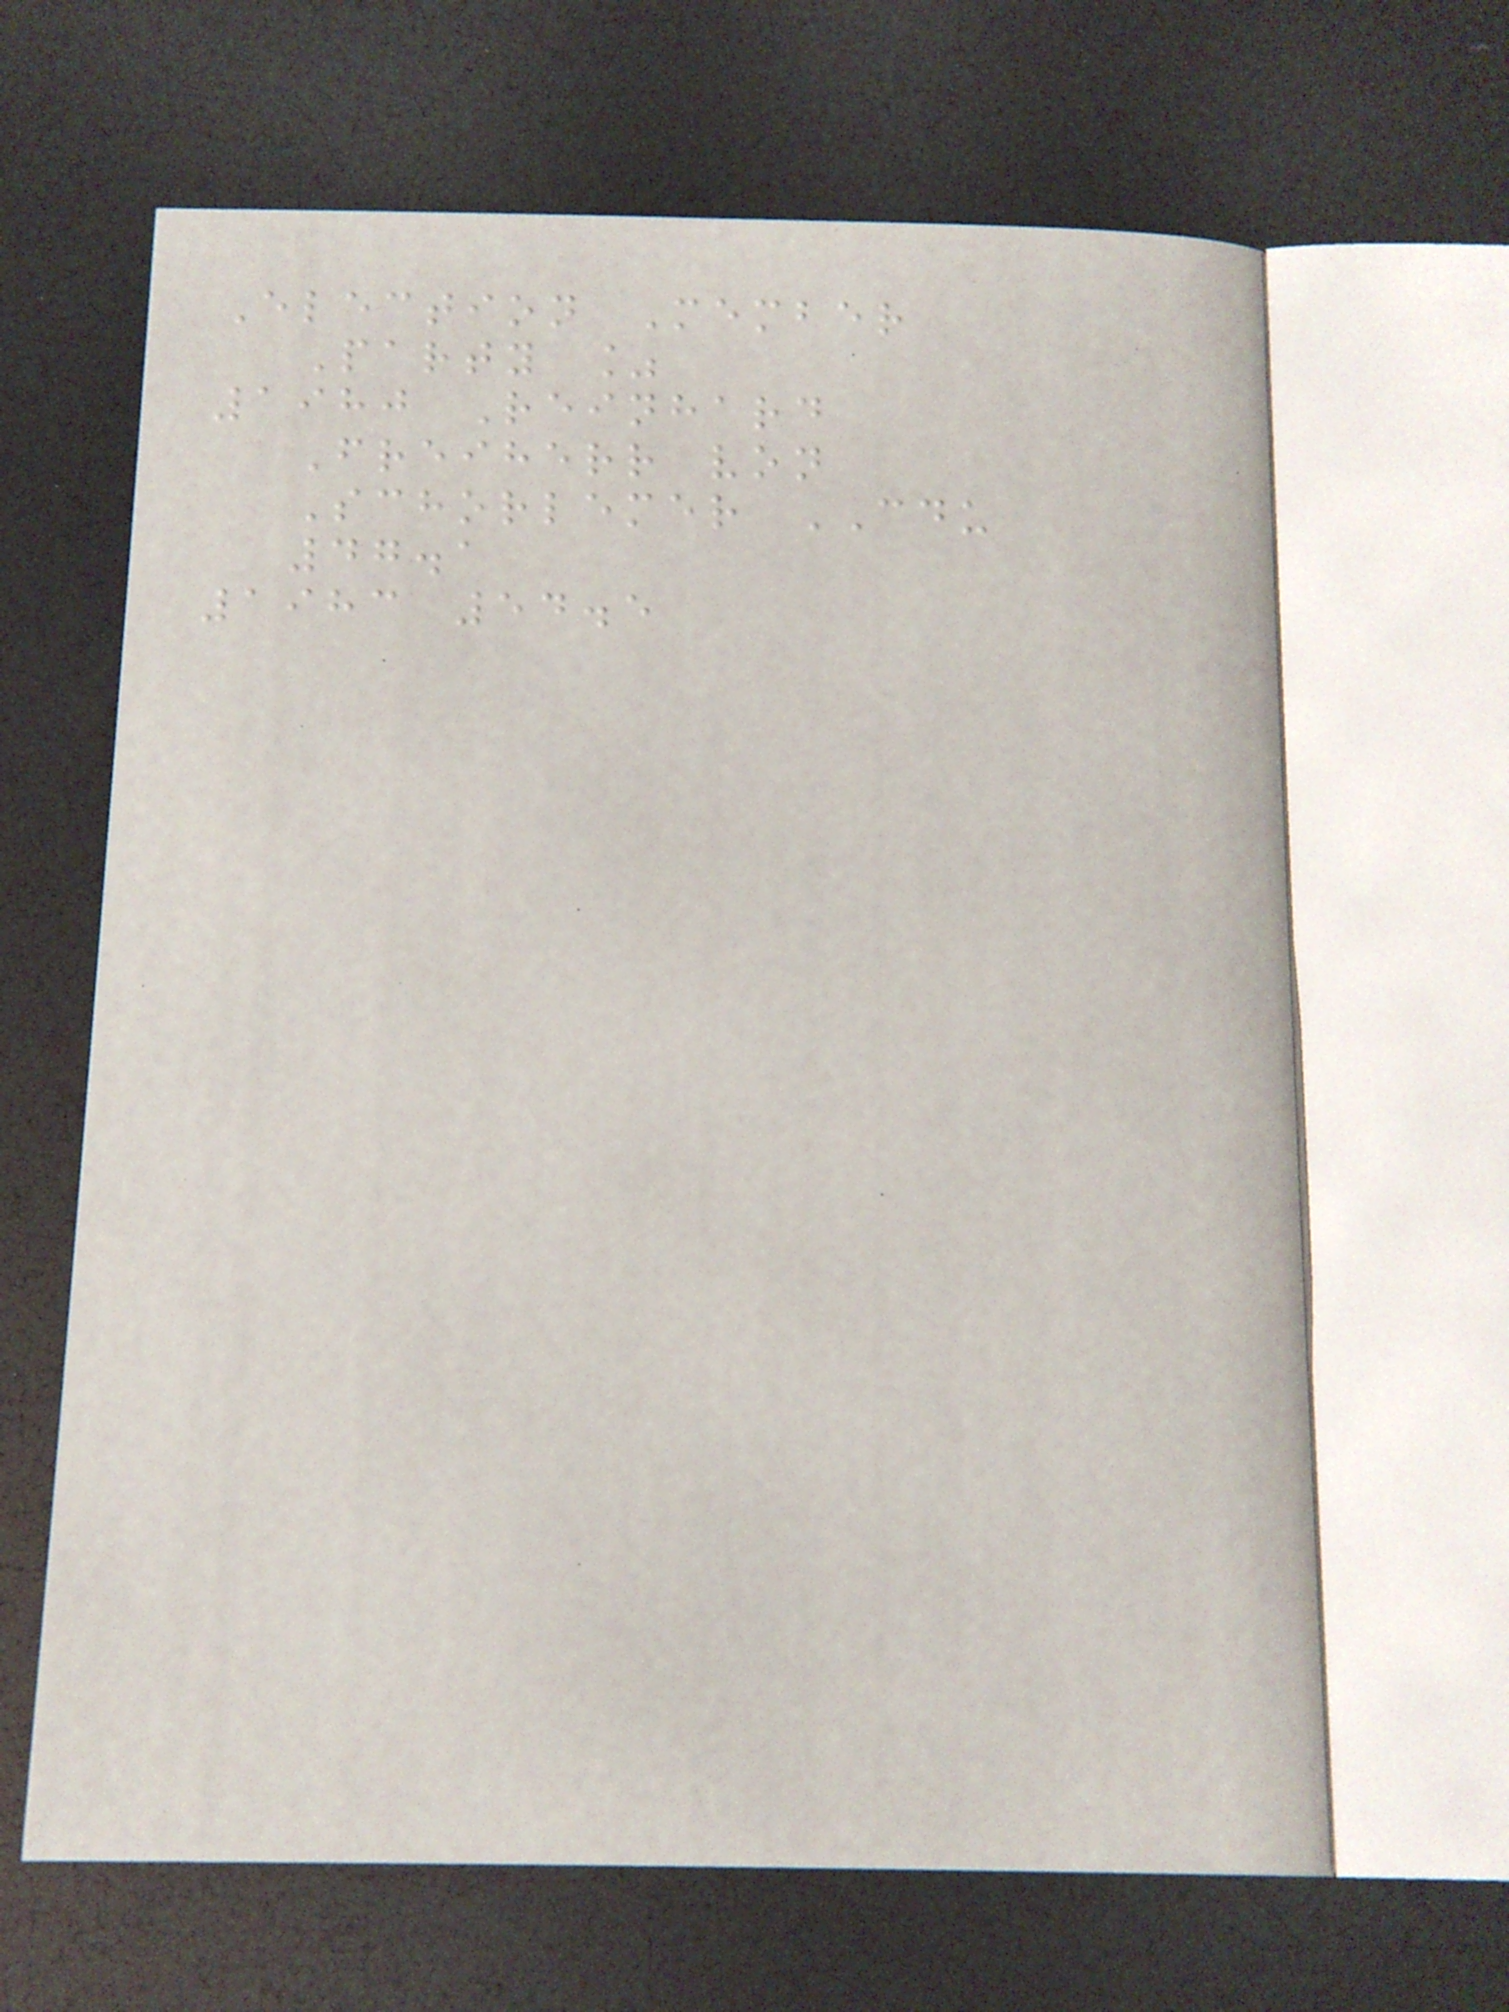Election Member
Party %
1980 Reinhard
Freiherr von
Schorlemer CDU
47.1
1983 54.5
